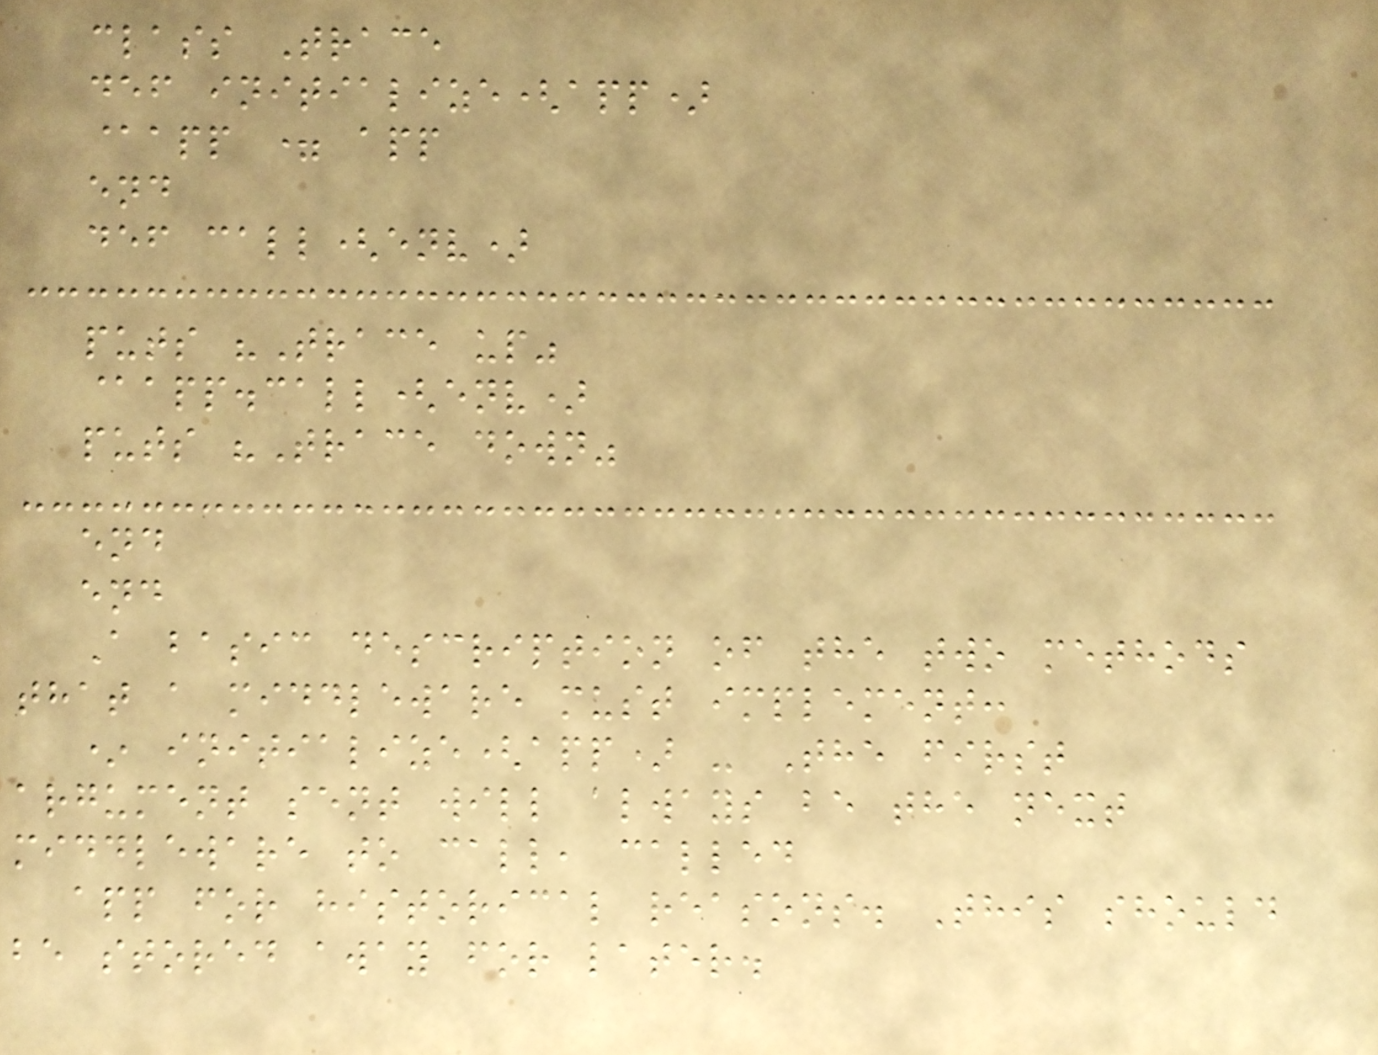class Trace
def initialize(app)
@app = app
end
def call(env)
puts "Trace up"
@app.call(env)
puts "Trace down"
end
end
A basic description of the two methods
that a middleware must implement:
* initialize(app) - The first
argument sent will always be the next
middleware to call, called
app for historical reasons. This should
be stored away for later.
